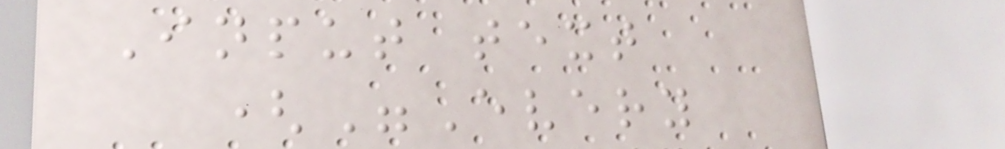Input text
("Every
